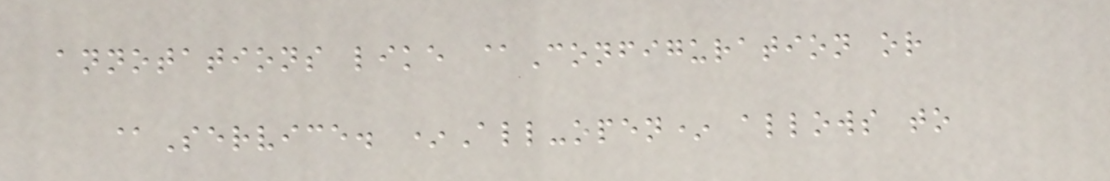annotations like @Configuration or
@Service. *All-open* allows to
